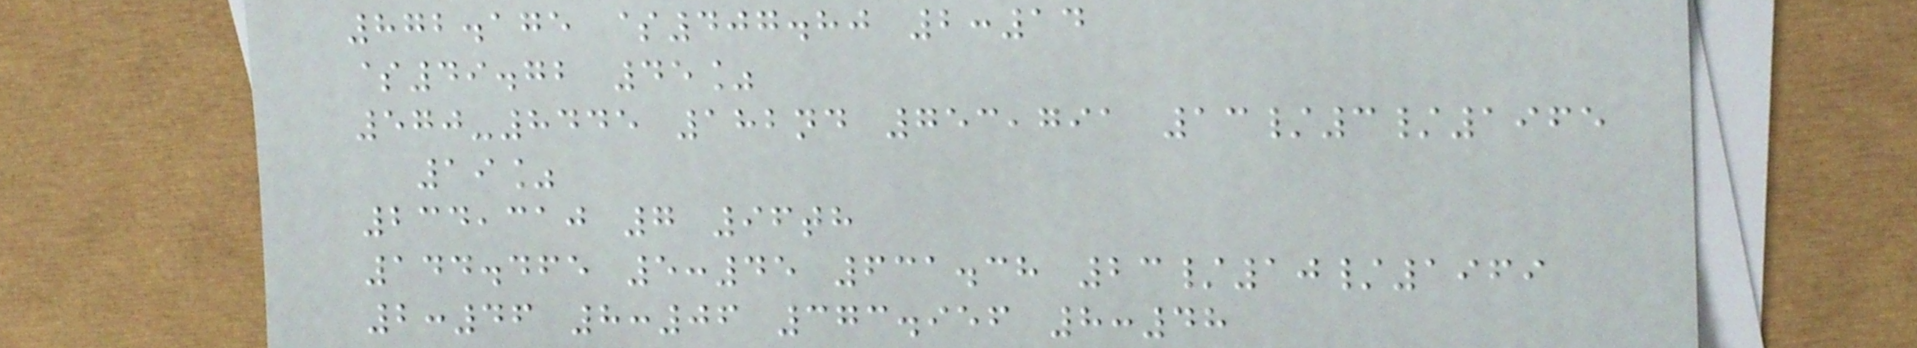872.175 $407.80 2:14
$49.72 45%
570-8445 182nd 753,791 13/3/1965
19%
234,310 7 96th
144.465 5:45 631.38 23/10/1969
2:46 8:06 373.956 8:48
